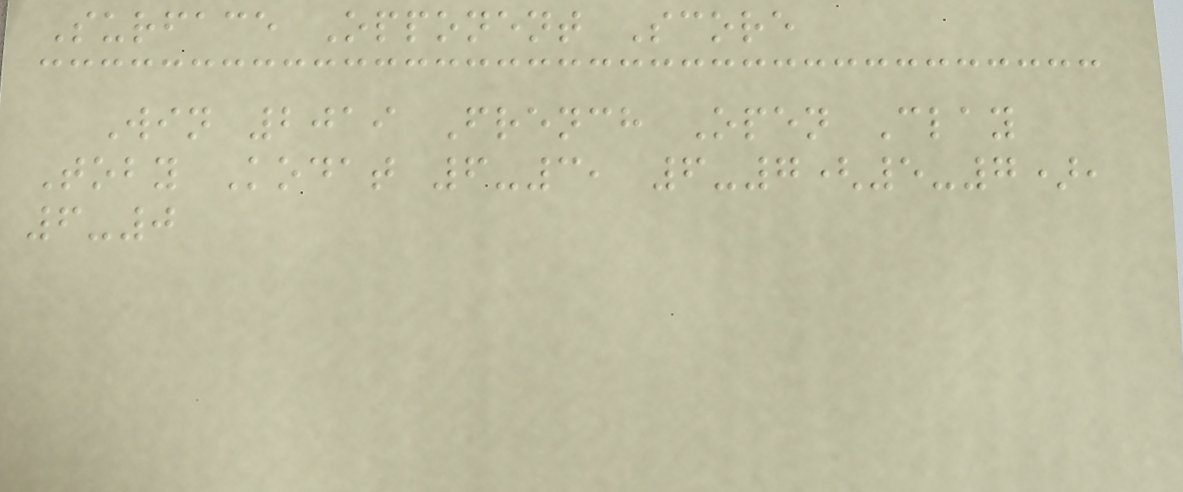Surface Opponent Score
Win 2019 French Open Clay
Toby Kodat 6-3, 6-7(5-7),
6-0
